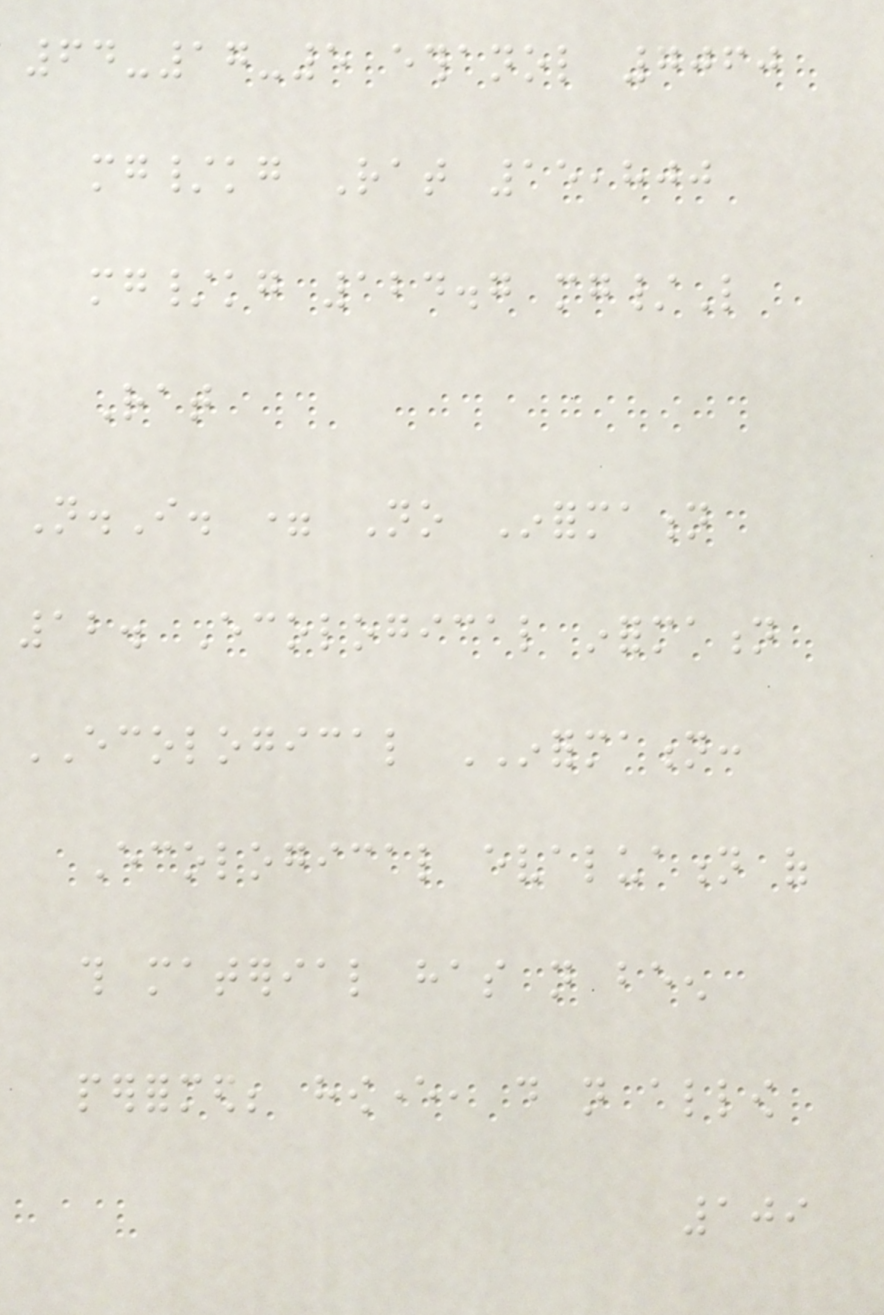64-17-5 ethanol 7060
mg/kg Rat 15,800
mg/kg 124.7 mg/L
Rat
N.I. = No Information
12. Ecological information
ECOLOGICAL INFORMATION:
Ecological evaluation of
this material has not been
performed; however, do not allow
109
